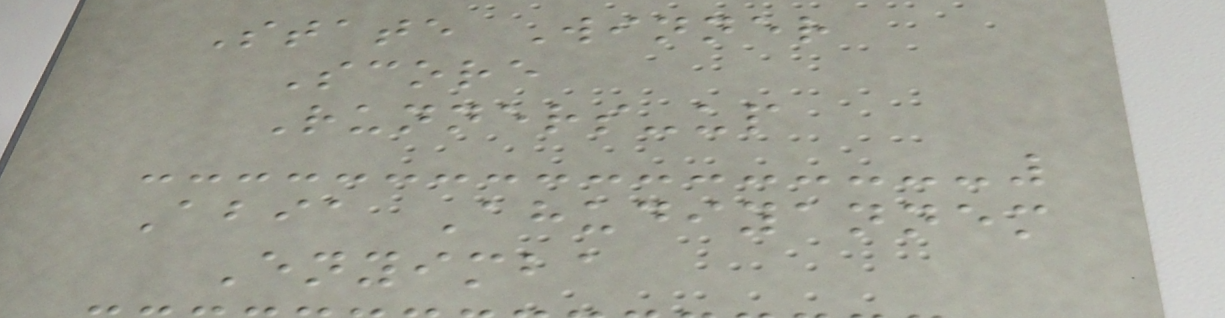State Winner
Score
Runners-up
Abia Ahudiyannem
Enyimba
